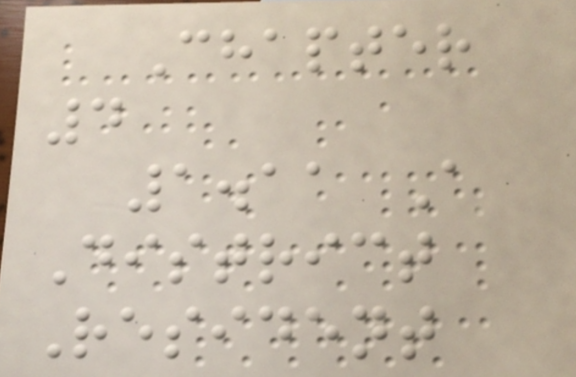Chapter
4
1.11 A
District
Resident
